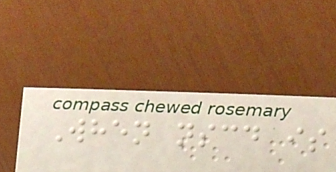When nscd is
